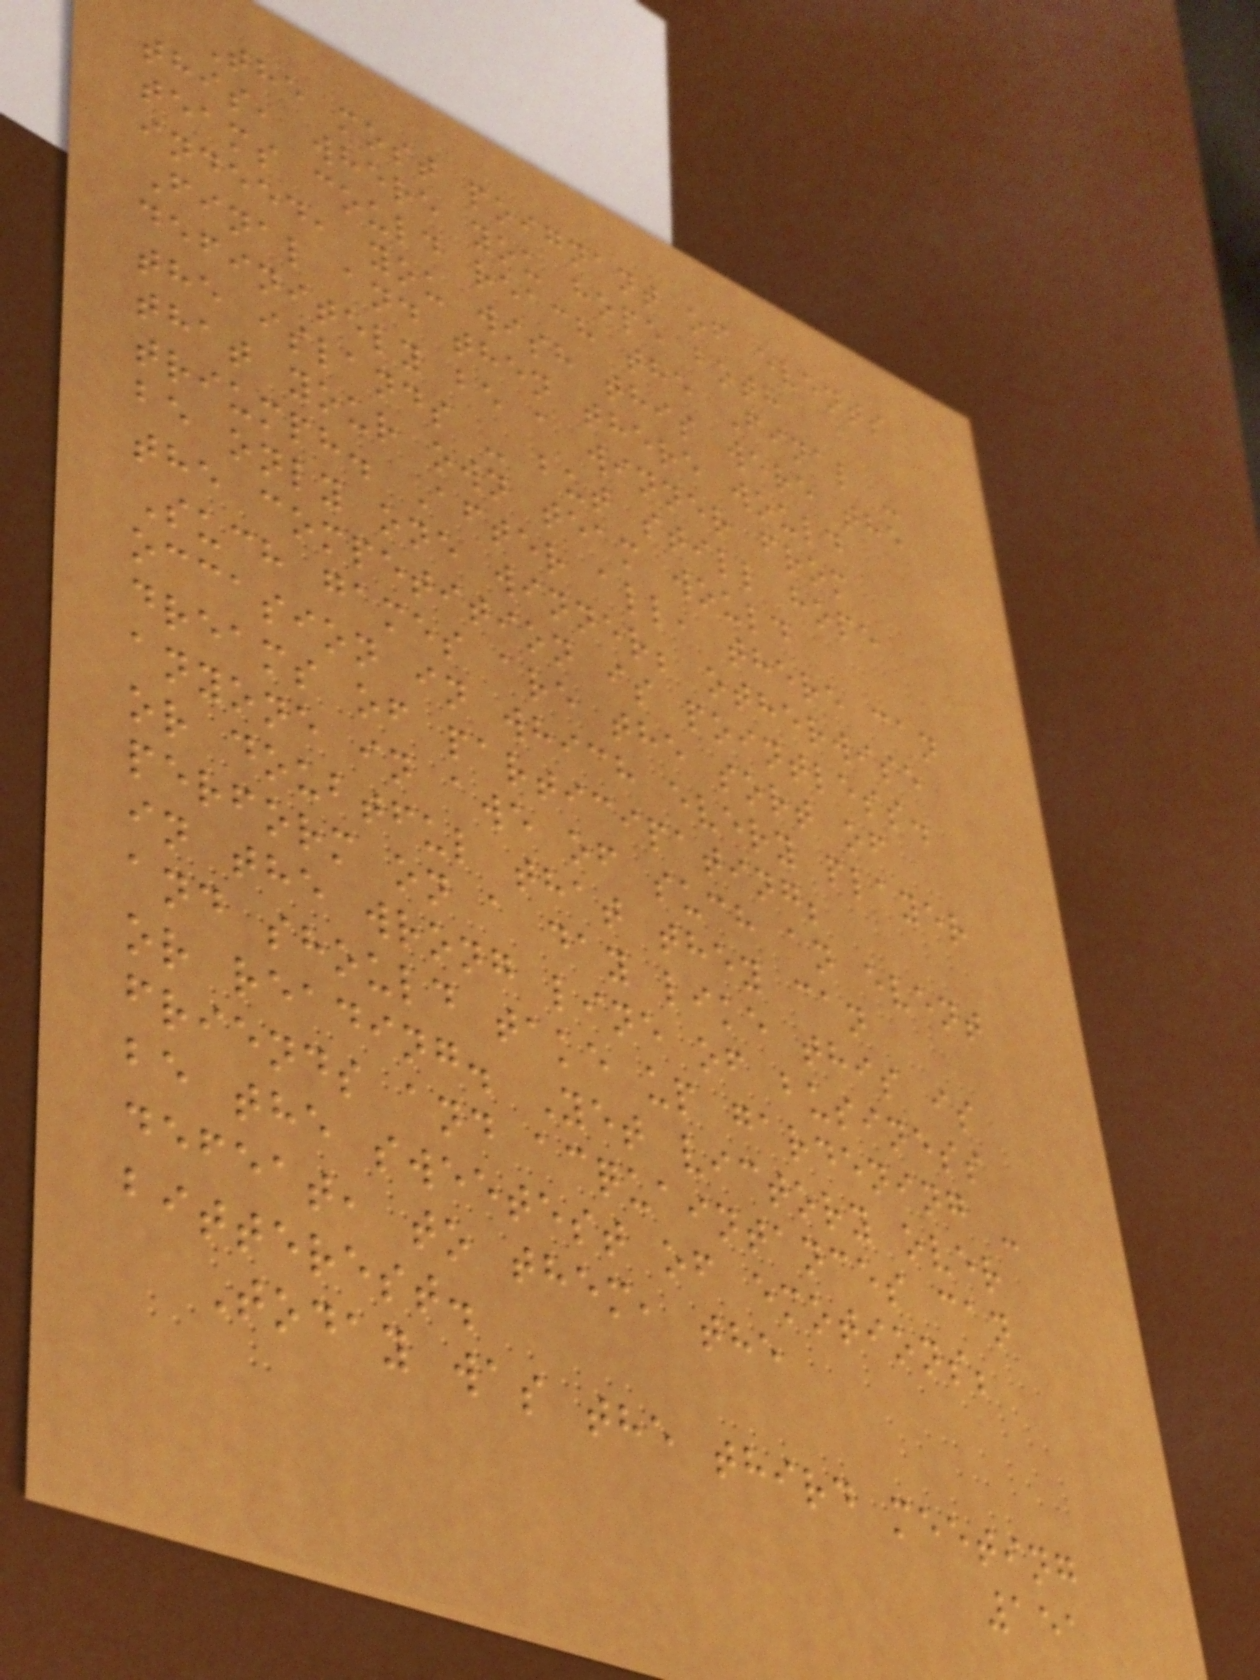The most poignant of events
this, where you hope both
teams could reach the Final -
indeed, you wish this were the
Final and then there would
definitely be a winner from
the islands - but still hope
that your own team would
triumph. After all, there can
be only one winner; otherwise
the competition is pointless.
Such games are the sort of
occasion in which every player
dreams of participating;
anyone in awe of such an event
or doubtful that they can
perform on a day like this is
in the wrong line of business
and should take up gardening -
or reading. Yet victory over
friends and acquaintances can
be the sweetest of emotions;
defeat, to them, the
bitterest.
Today was the third meeting
151
